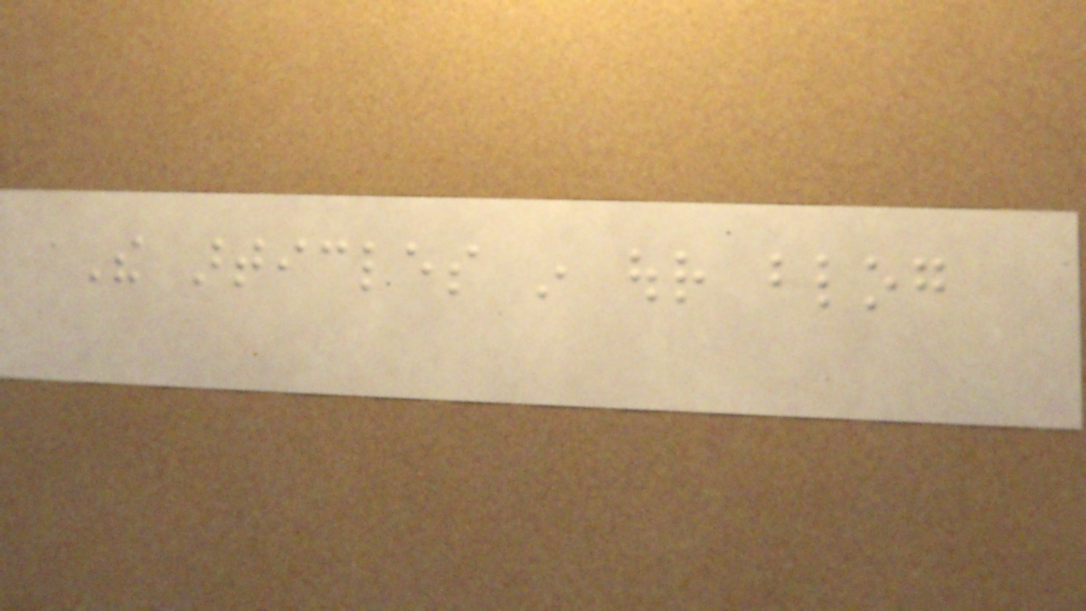The articles in our blog
